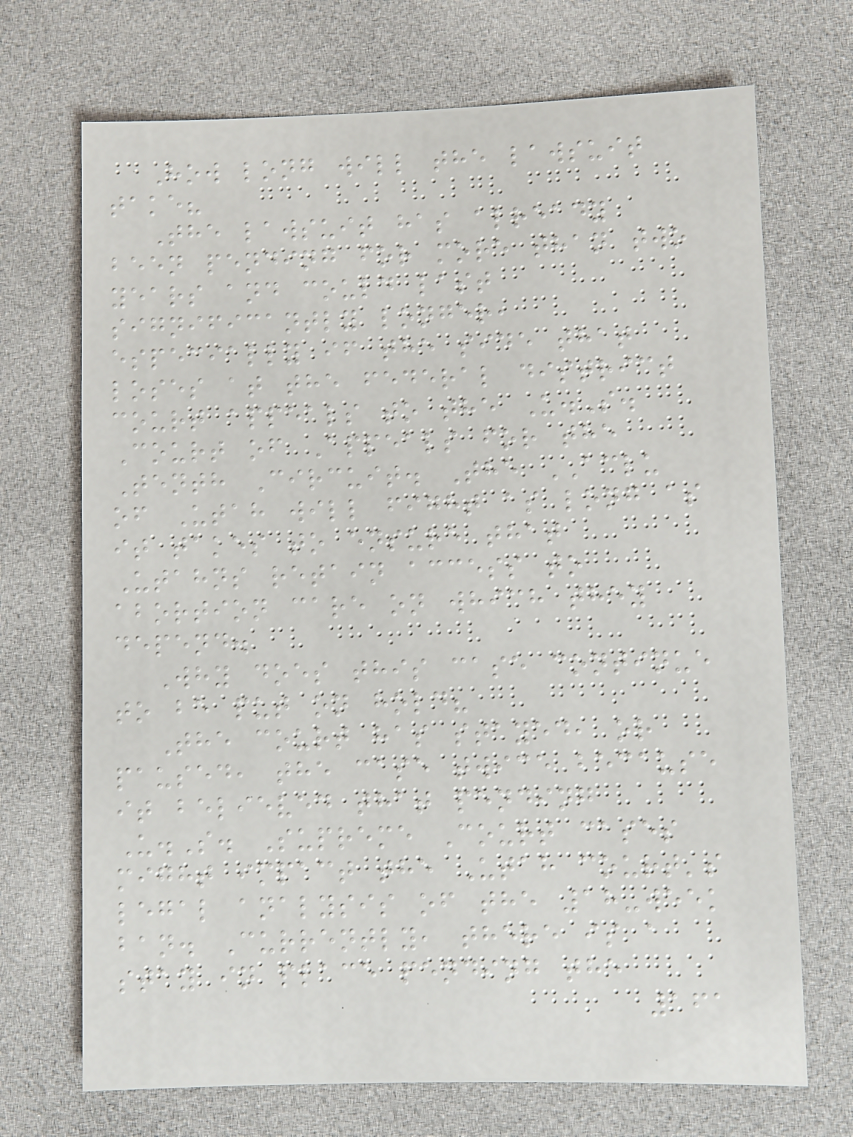How long will the lawsuit
take?
The lawsuit has already
been pending for more than two
years and could last
significantly longer,
especially if the side that
loses at the federal district
court appeals to the U.S.
Court of Appeals for the
Tenth Circuit. The ACLU
of Utah will fight as long as
it takes to ensure that
Utahns retain access to
abortion care on which they
depend.
Why does this case continue
to be put on hold?
The court has stayed, or
paused, the case twice because
it believed that pending
U.S. Supreme Court cases
might impact the Utah court's
legal analysis of the 18-week
ban. Currently, there is a
stay in place pending the
161
